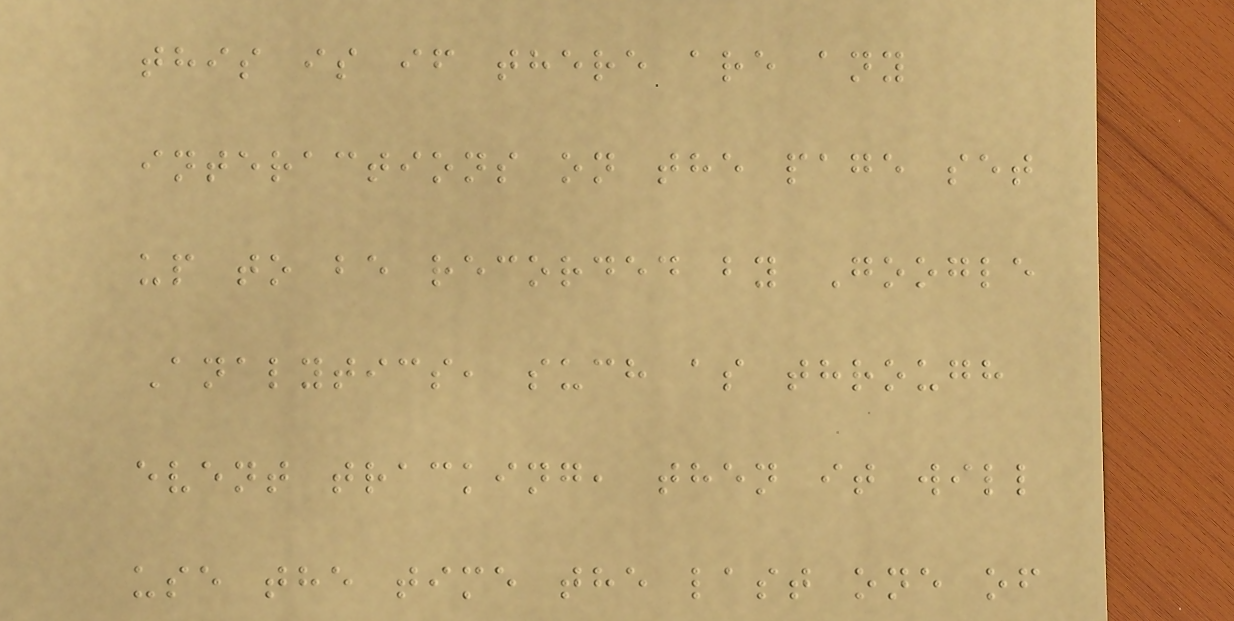this is if there are any
interactions on the page set
up to be recorded by Google
Analytics, such as through
event tracking, then it will
use the time the last one of
